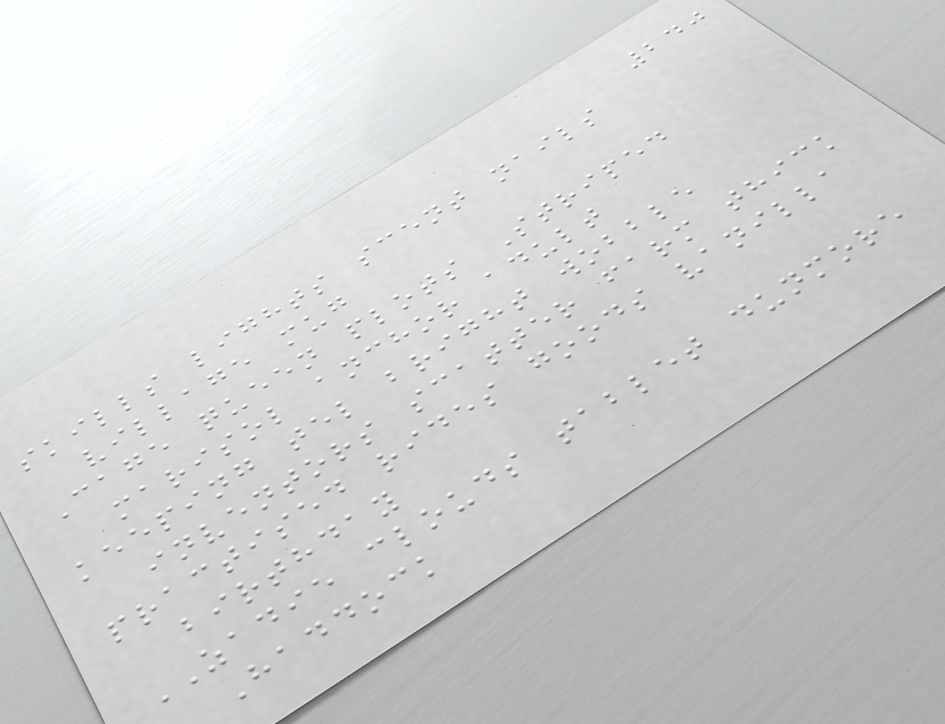240
skills lights scent nails
village mug
Cage queen plots Striped
marisol anchor adult
keeping tel bright wobble
inventors scatter farm thick
practised rides goods vanilla
birthday
ZADIE clouds tablet dunmore
Haddock
